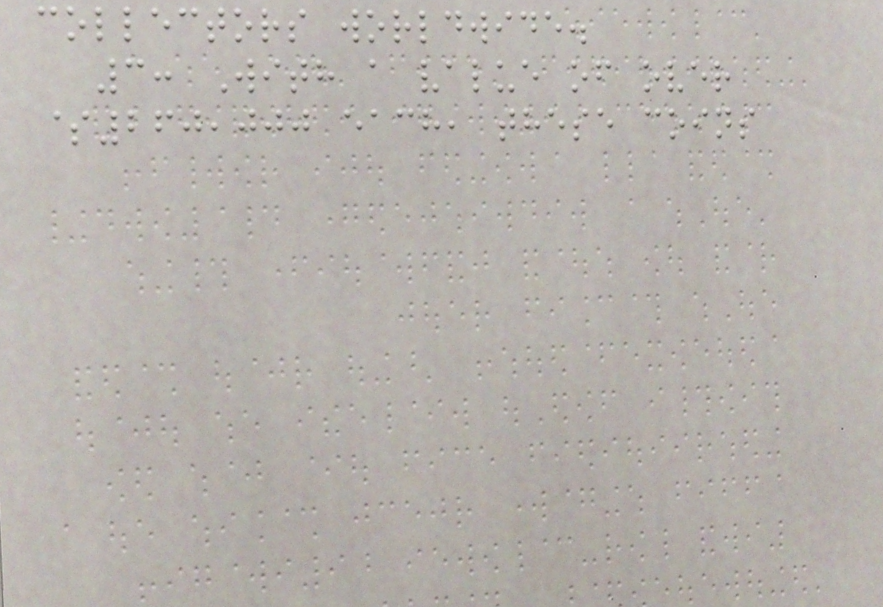collectors worldwide.
3: With a value of over
$260,000 each, these coins
